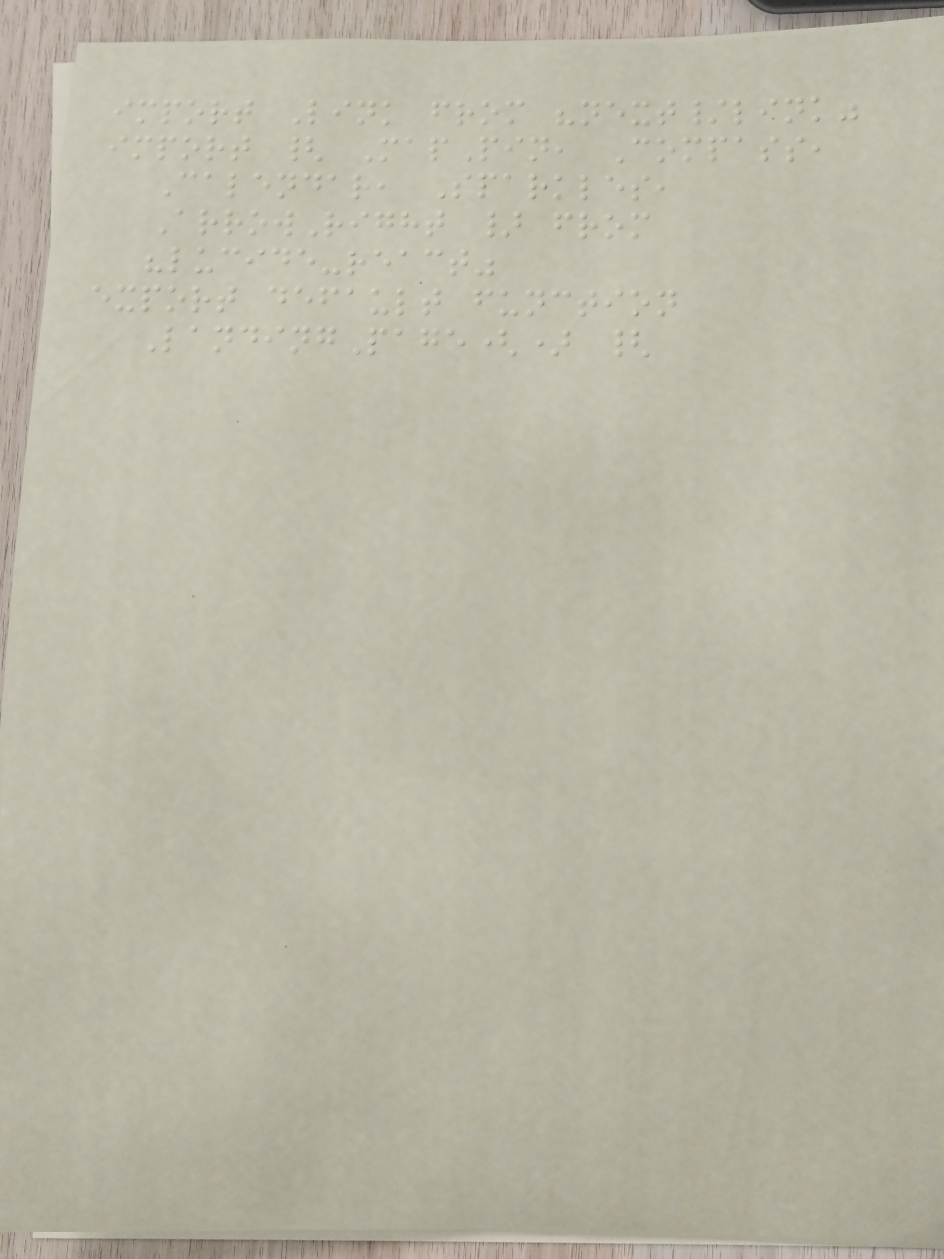import Link from "next/link"
import { MapPin, Compass,
Calendar, Sparkles,
ArrowRight } from
"lucide-react"
export default function
LandingPage() {
